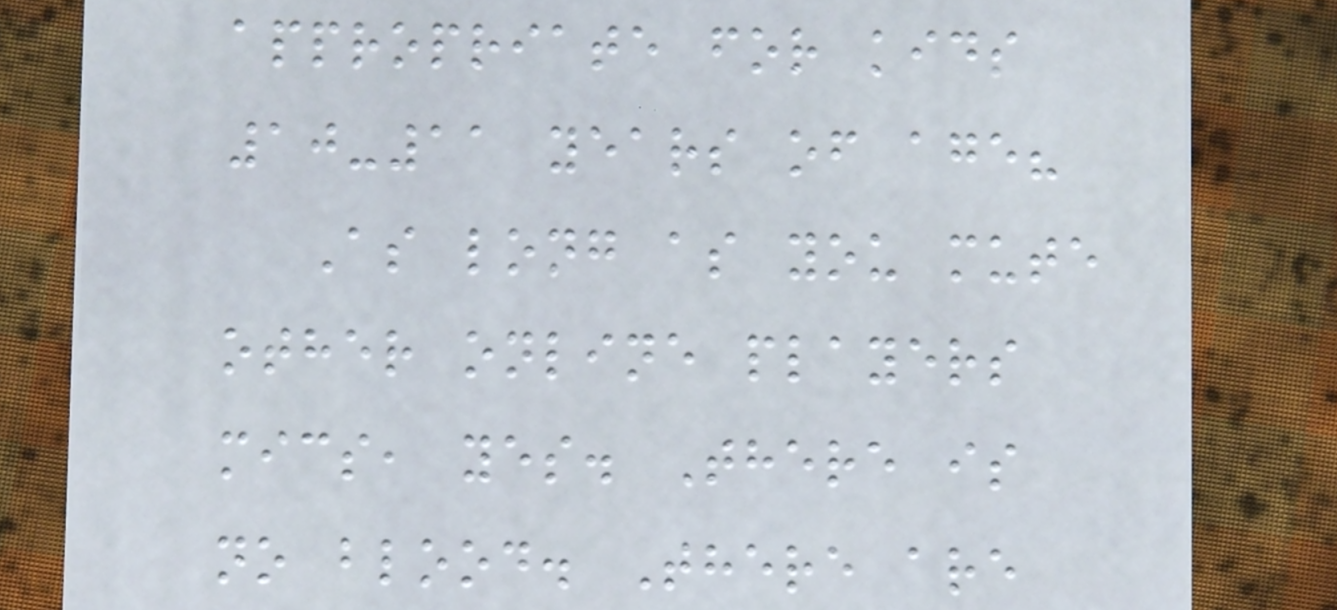appropriate for kids
10-11 years of age?
As long as you mute
other online players
mics, yes. There is
no blood. There are
